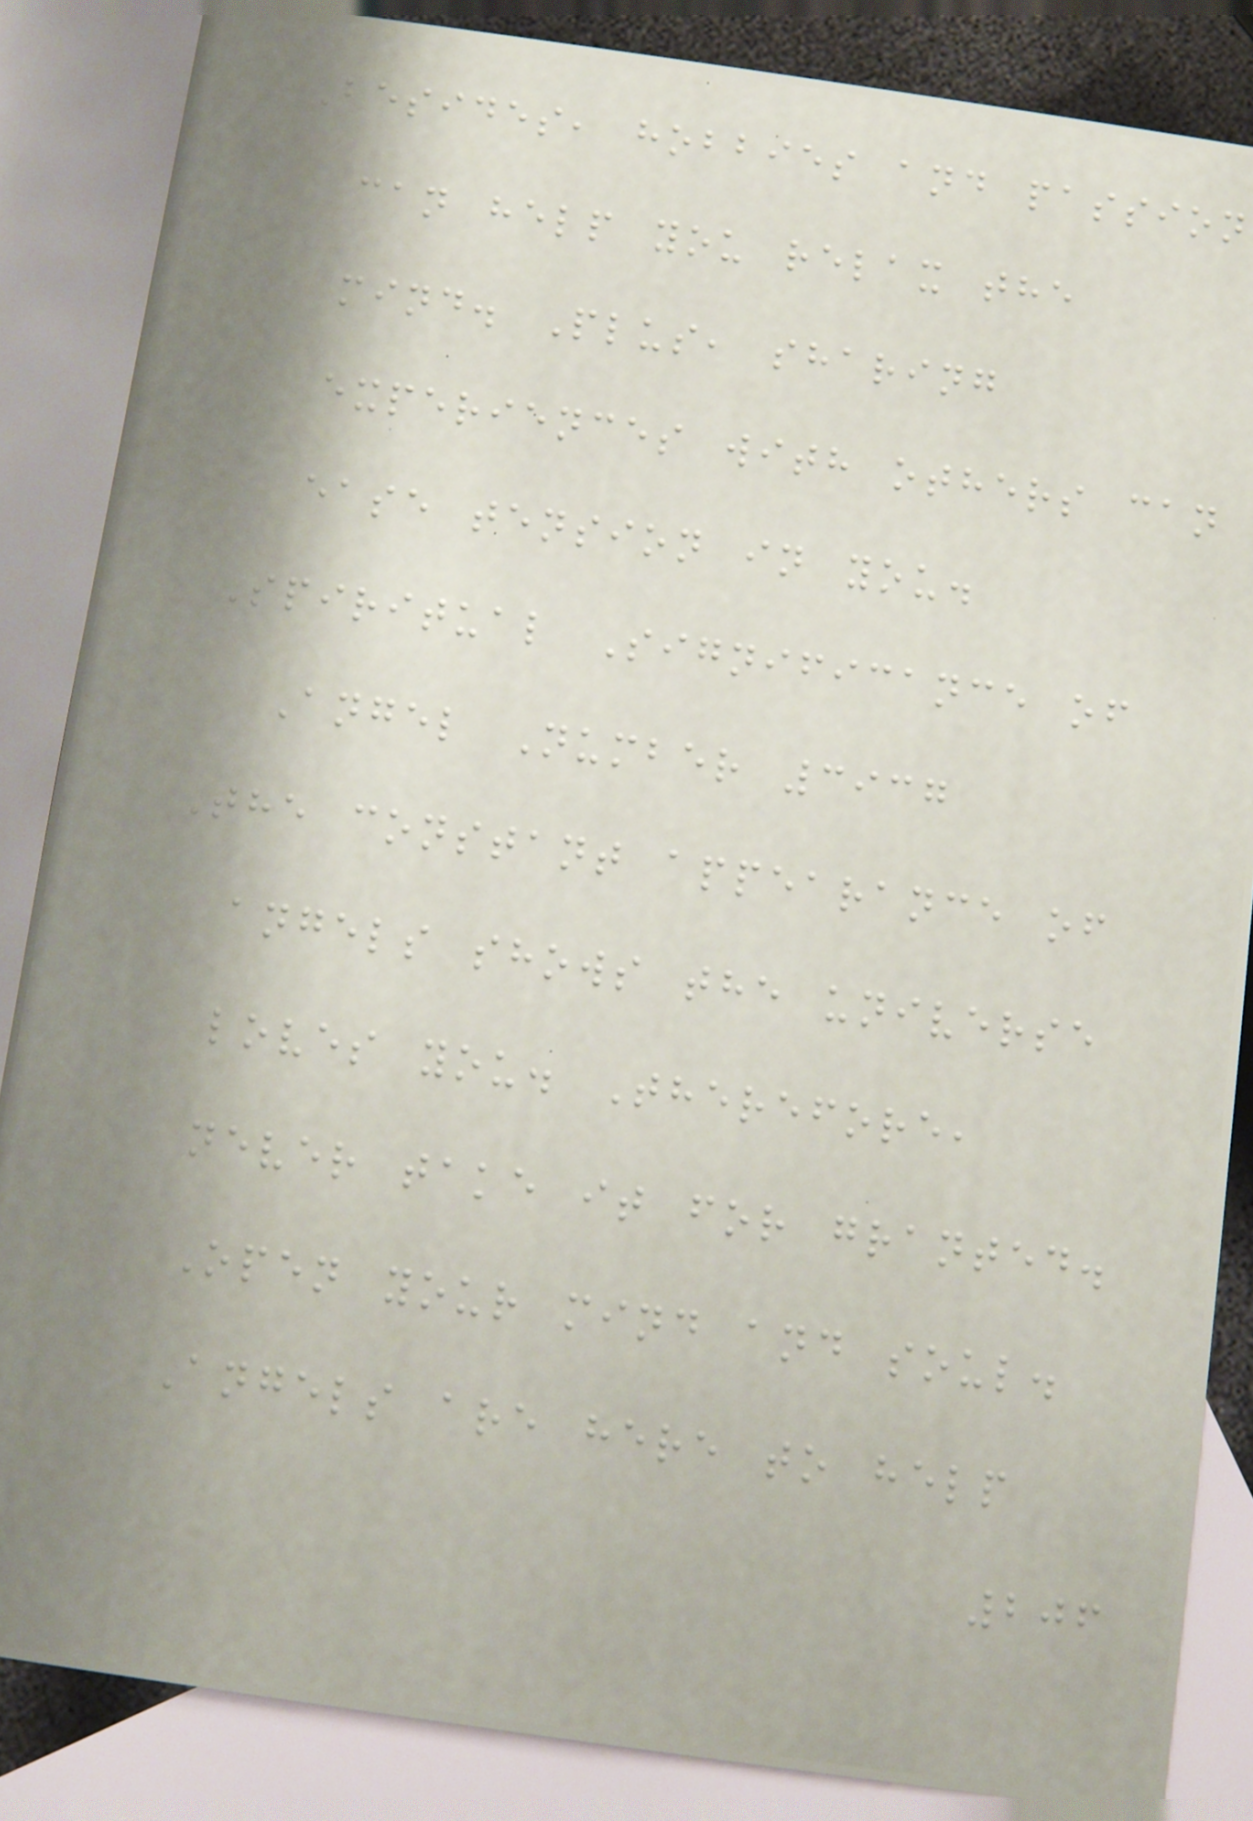Besides, hobbies and passion
can help you relax the
mind. Plus, sharing
experiences with others can
ease tension in you.
Spiritual Significance of
Angel Number 3937
The constant appearance of
angels shows the universe
loves you. Therefore,
never take it for granted.
Open your mind and soul.
Angels are here to help
206
